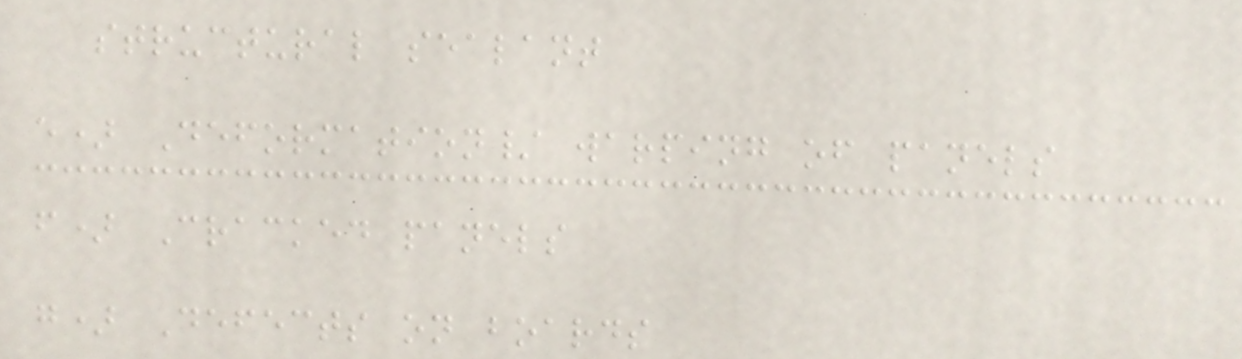structural sealant
e) Deformation/ warping of panels
f) Cracked panels
g) Defects on boards
